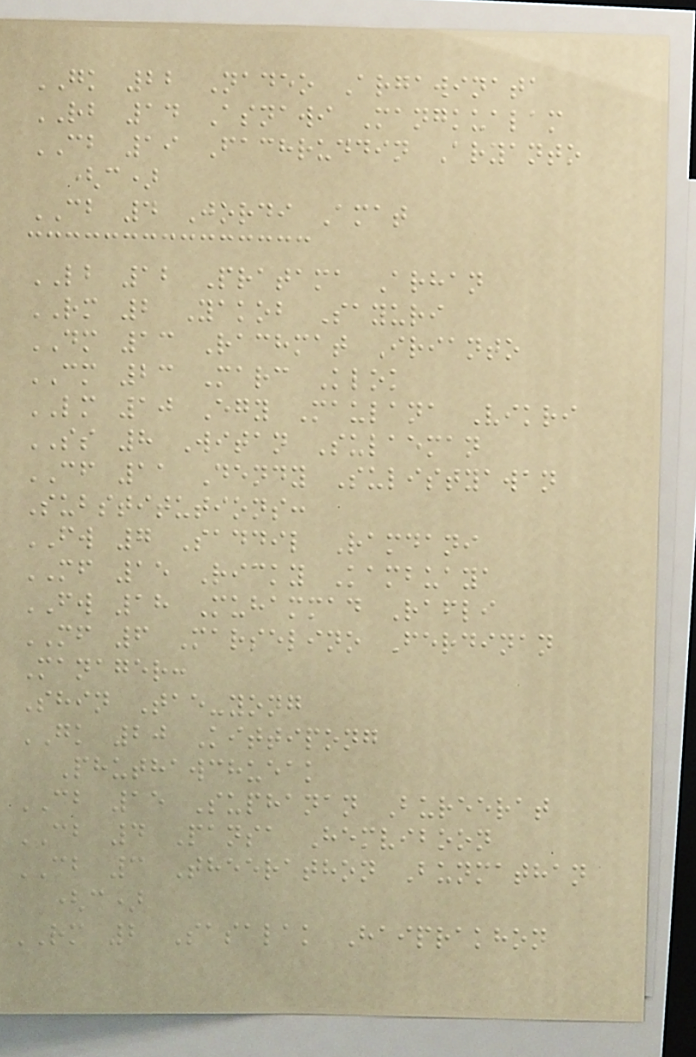GK 22 Nadeo Argawinata
RB 14 Asnawi Mangkualam
CB 19 Fachruddin Aryanto
(c)
CB 4 Jordi Amat
LB 12 Pratama Arhan
RM 2 Yakob Sayuri
DM 13 Rachmat Irianto
CM 23 Marc Klok
LM 10 Egy Maulana Vikri
SS 8 Witan Sulaeman
CF 11 Dendy Sulistyawan
Substitutions:
FW 7 Saddil Ramdani
MF 15 Ricky Kambuaya
FW 18 Muhammad Rafli
MF 6 Marselino Ferdinan
Manager:
Shin Tae-yong
GK 20 Kittipong
Phuthawchueak
CB 15 Suphanan Bureerat
CB 4 Pansa Hemviboon
CB 3 Theerathon Bunmathan
(c)
RM 2 Sasalak Haiprakhon
